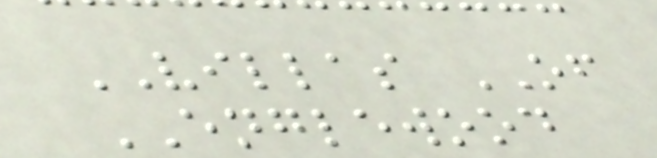VILLAS OF
ENGLEWOOD
